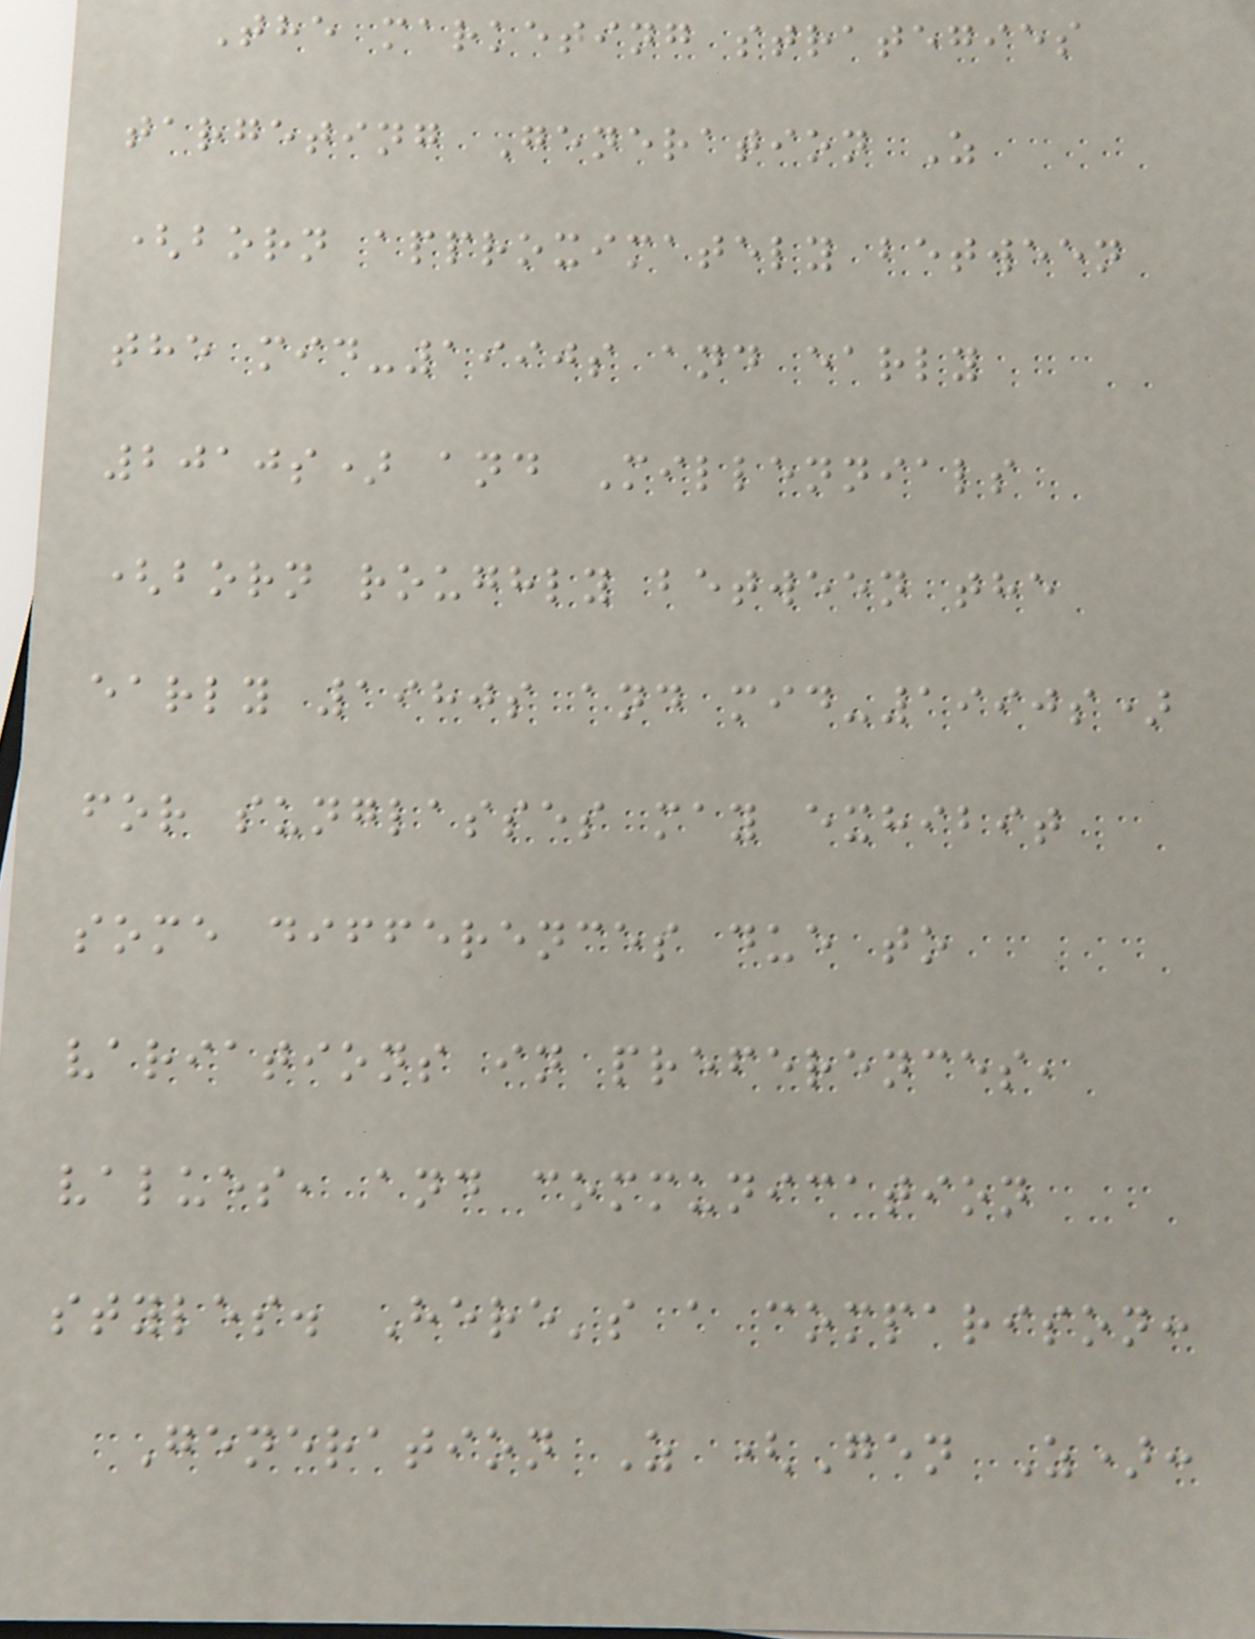The marketing strategies
targeting Generation Z
(born approximately between
the mid-1990s and early
2010s) and Millennials
(born roughly between the
early 1980s and mid-1990s)
for sunglasses may exhibit
some differences due to
variations in preferences,
values, and communication
styles. Here's a comparison:
Generation Z (Gen Z):
